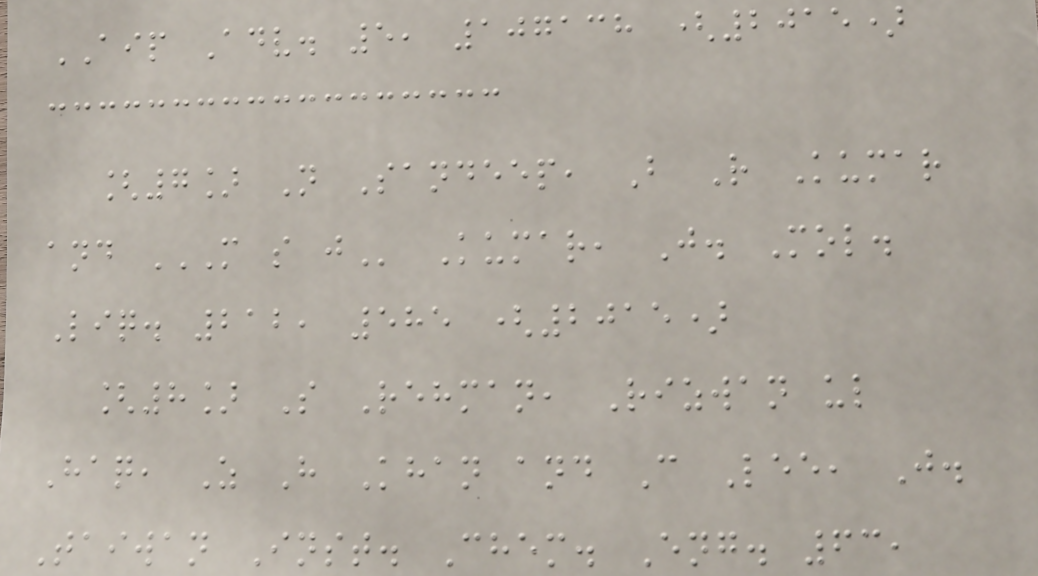AIP Adv. 5, 107138 (2015)
[7] N Sandeep, B R Kumar
and M S J Kumar, J. Mol.
Liq. 212, 585 (2015)
[8] S Rehman, Rizwan ul
Haq, Z H Khan and C Lee, J.
Taiwan Inst. Chem. Eng. 63,
